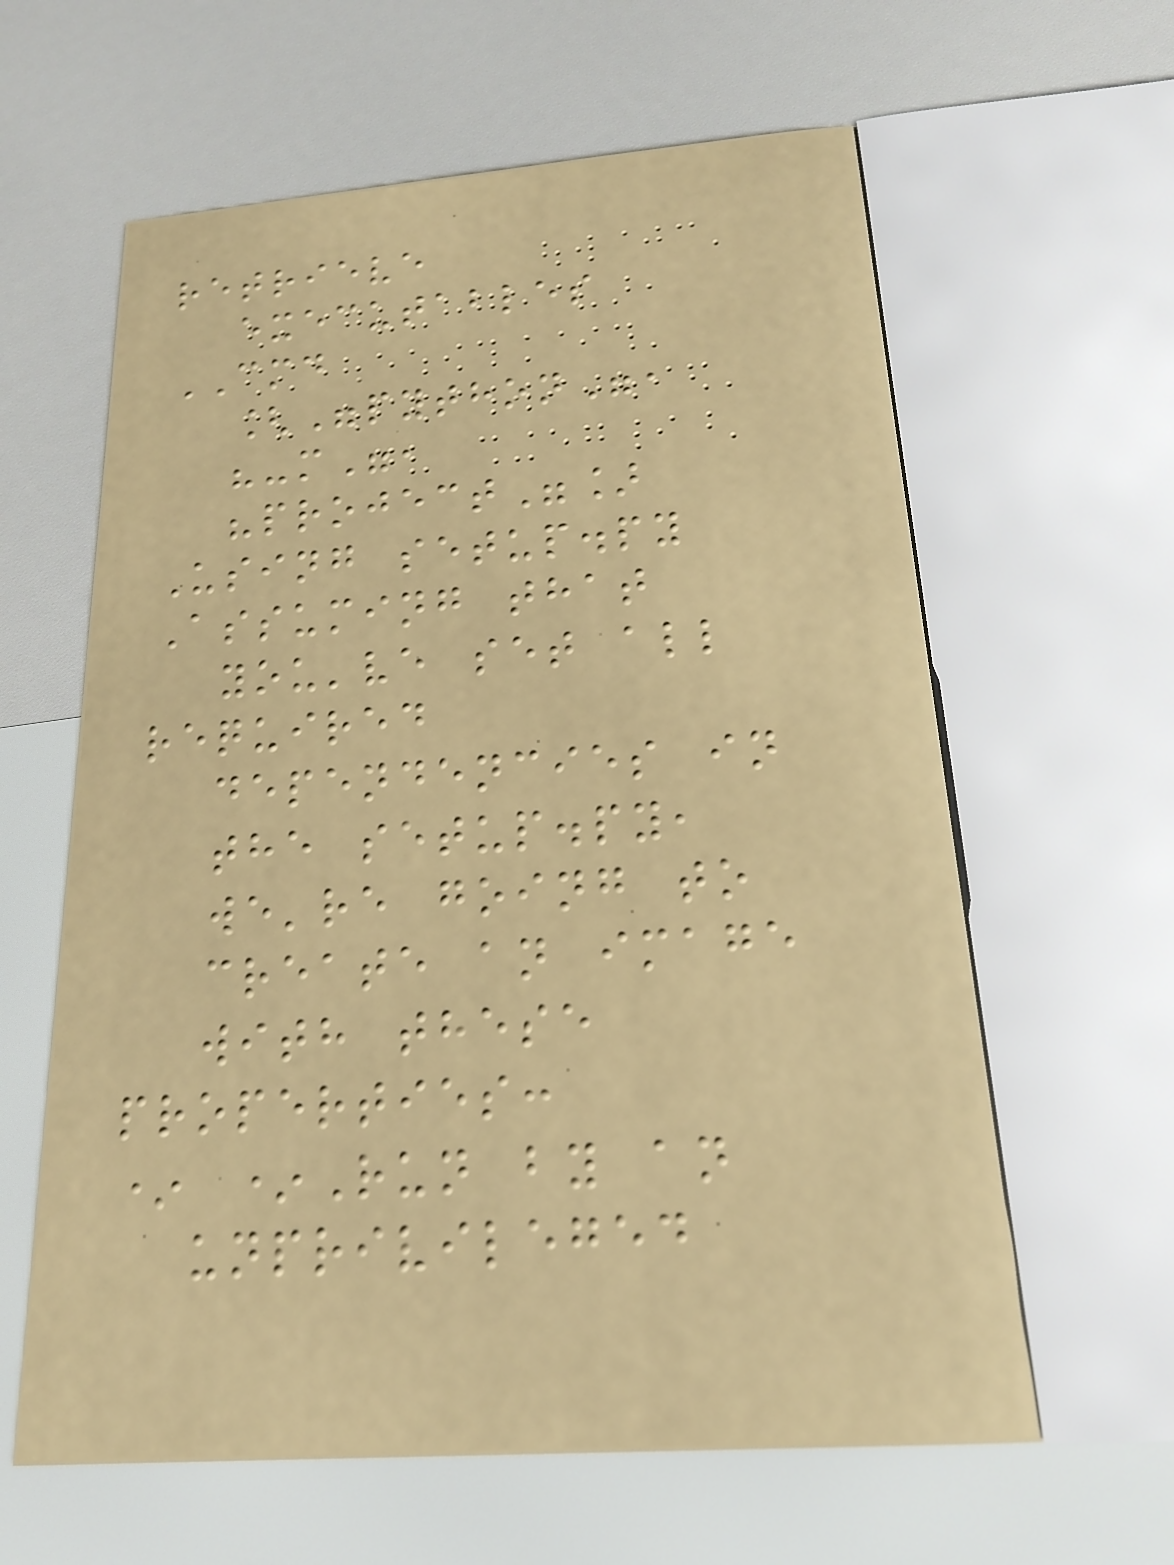retrieve
executables
CMD
["python",
"-m",
"project"]
Using setup.py
Assuming that
you've set all
required
dependencies in
the setup.py,
we're going to
create an image
with these
properties:
* *Run by an
unprivileged
